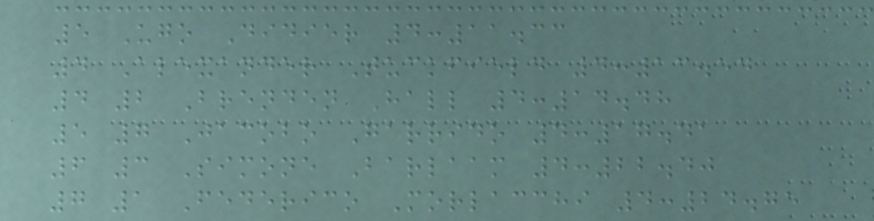5 Ugo Didier 4:11.33
4 Alexander Tuckfield 4:13.54
4 2 Brenden Hall 4:14.48
5 7 Jacobo Garrido 4:17.41
6 3 Simone Barlaam 4:22.40
7 1 Federico Morlacchi 4:24.75
